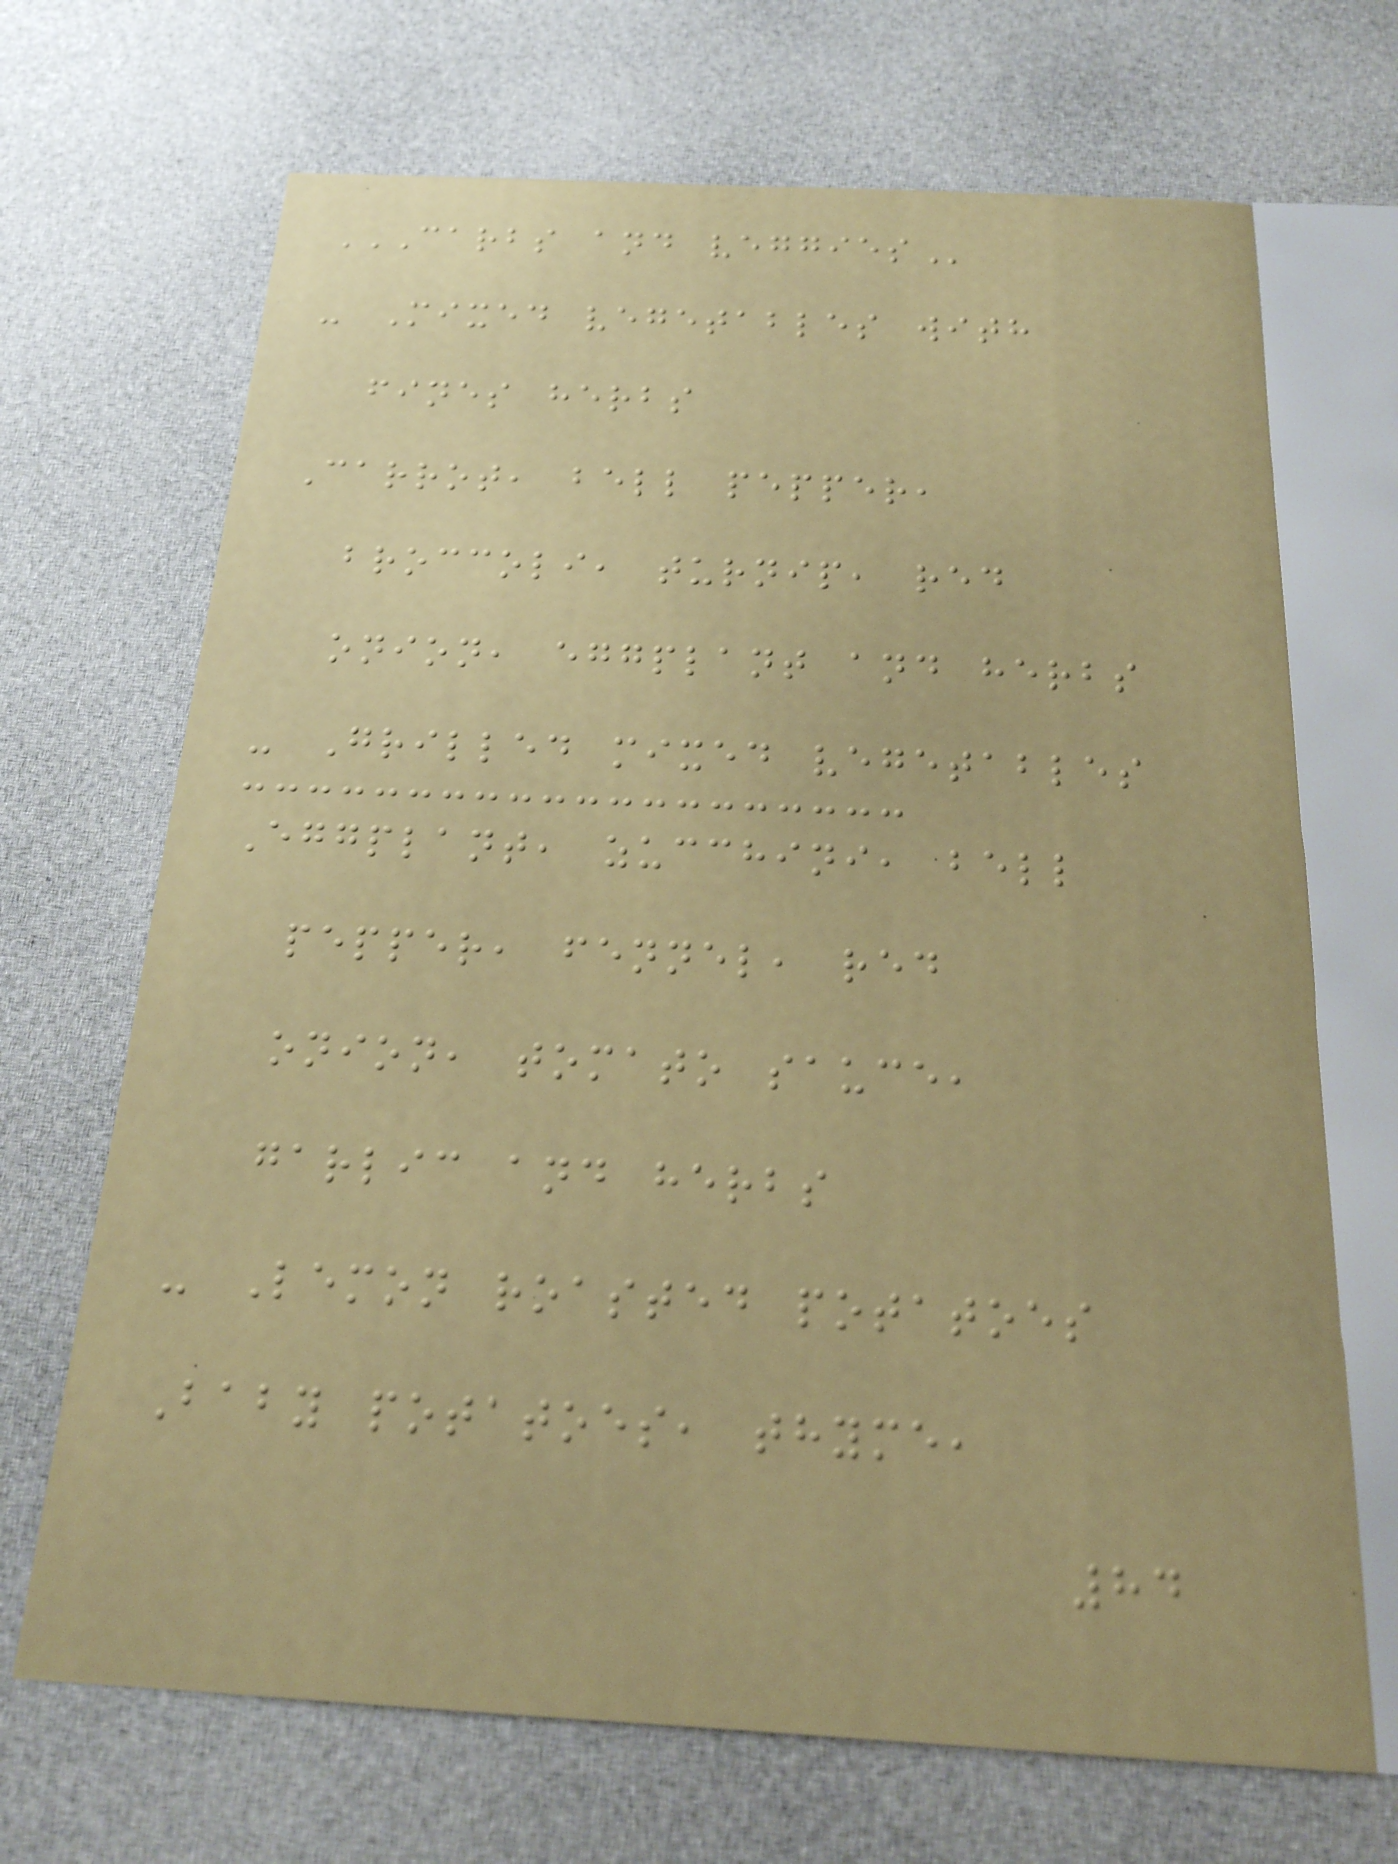CARBS AND VEGGIES
- Mixed vegetables with
fines herbs
Carrot, bell pepper,
broccoli, turnip, red
onion, eggplant and herbs
- Grilled mixed vegetables
Eggplant, zucchini, bell
pepper, fennel, red
onion, tomato sauce,
garlic and herbs
- Lemon roasted potatoes
Baby potatoes, thyme,
84
